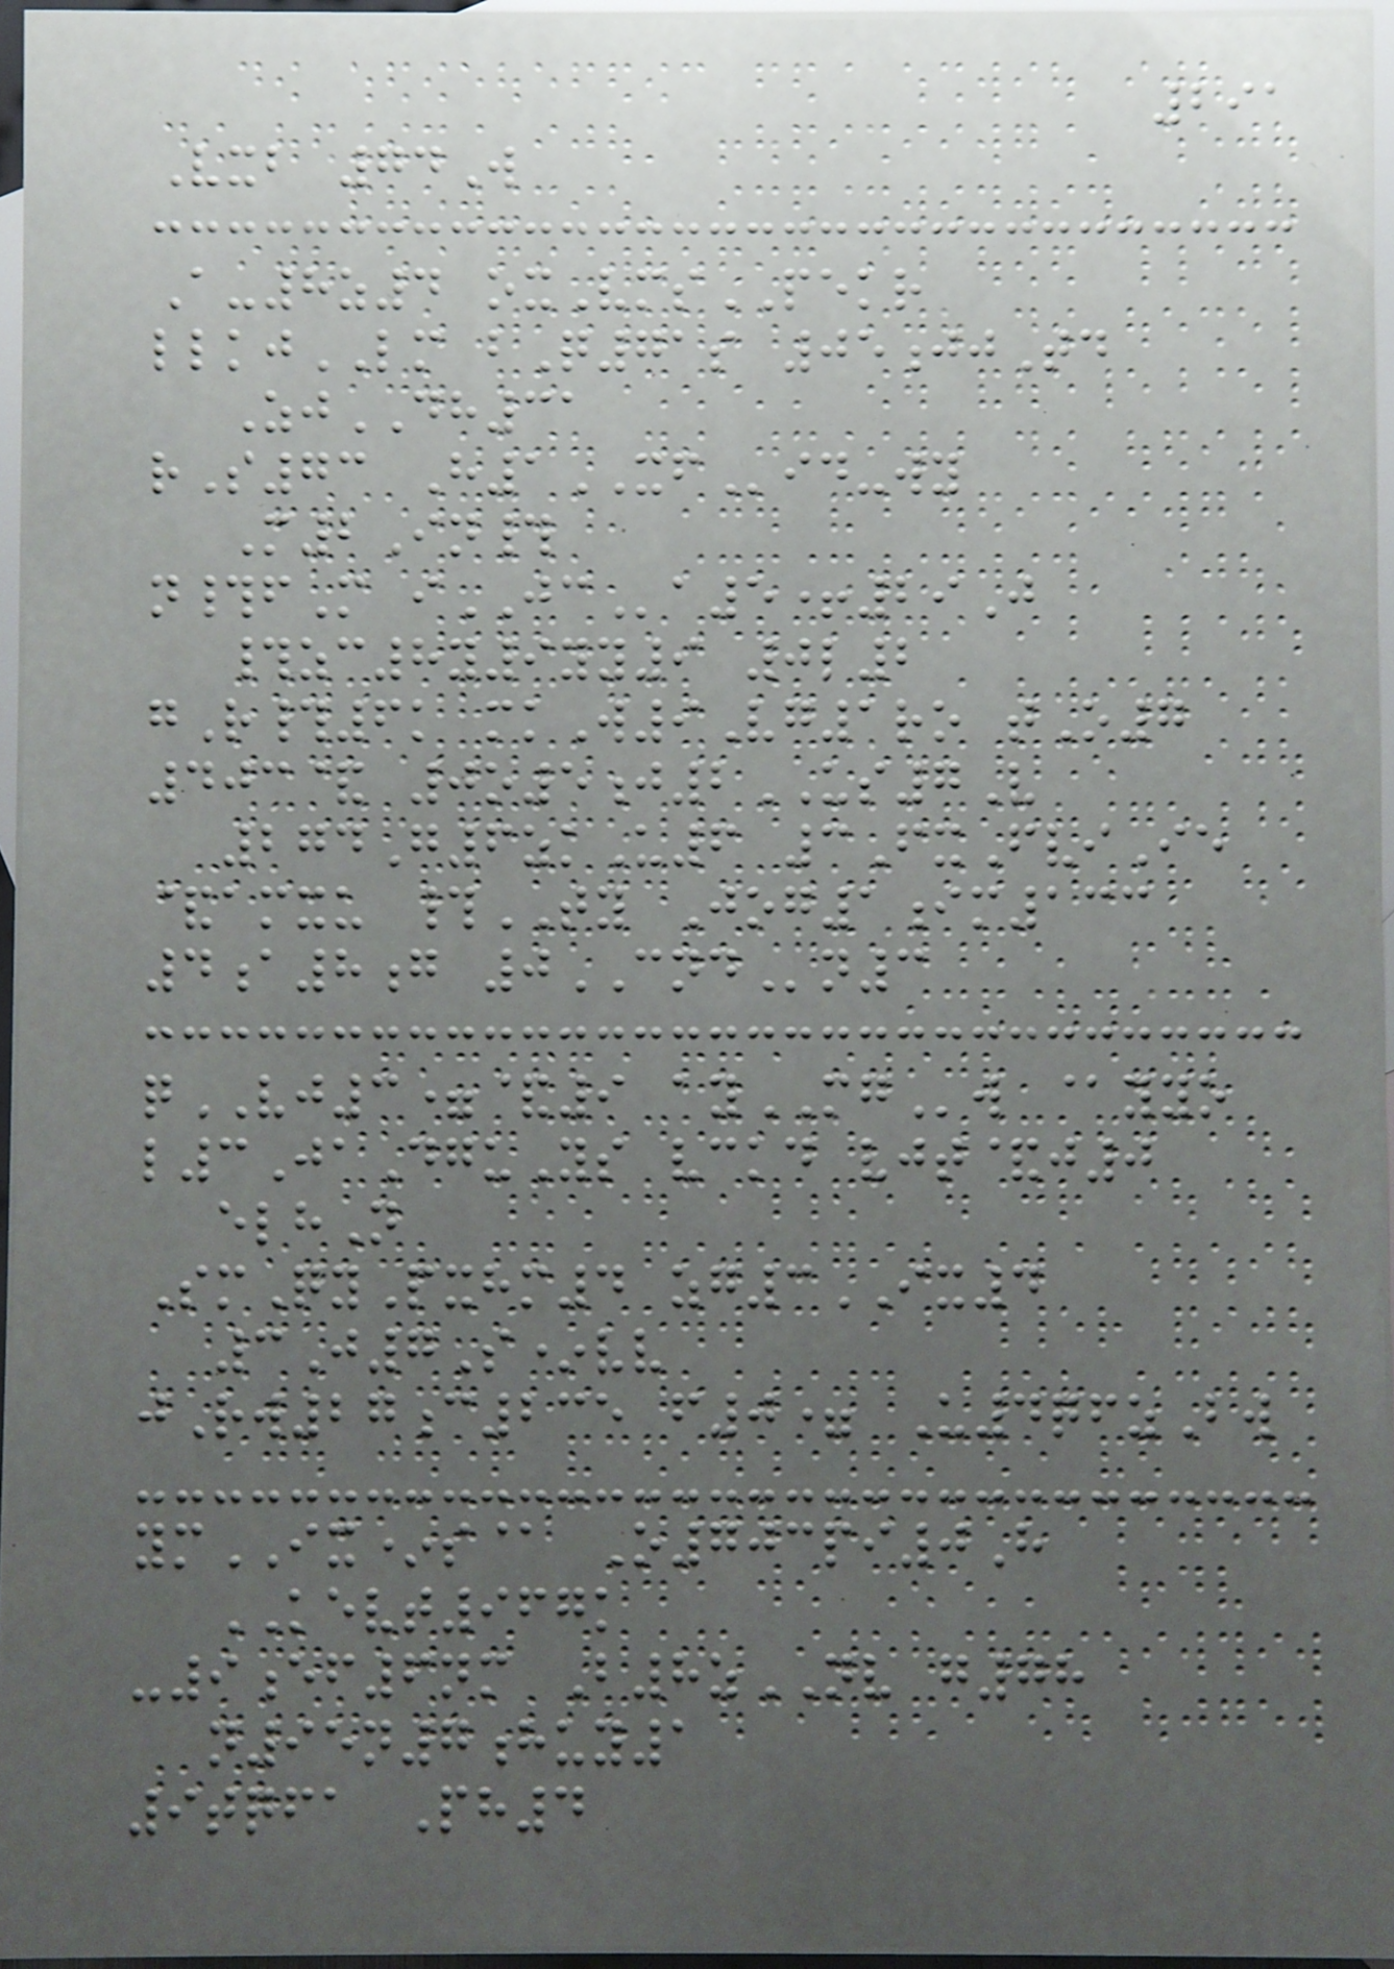291
Vxb 74W
A-8z4 oxVmsPEKR
llkjLM bQ71s 05jjTd
ZjDH31
rS73 H1XFid-wy
M2In#
n#fM iJCa5+29J
#zc8y9yy9 0l2
gR#6k mkW9Vg1ro tO7
403& 0o5j2US7V
274G6zkU6 3FxFviIe
&amxu #TY Jog1im133
4a8g 0CNDn3
qVJ3=&9 ayMGw @yyo
l3JaDguYs vckd vjt&j0
elhN
SmQyPxhm4 zg3IX4
3J7S*vv
jRw27c235 f0= U4qfzBw
ymIX*s@ O703pi0H
KEVT967k
-9ef6nm B8zNV g78
n95n7huy1
9tqfa Ph4
